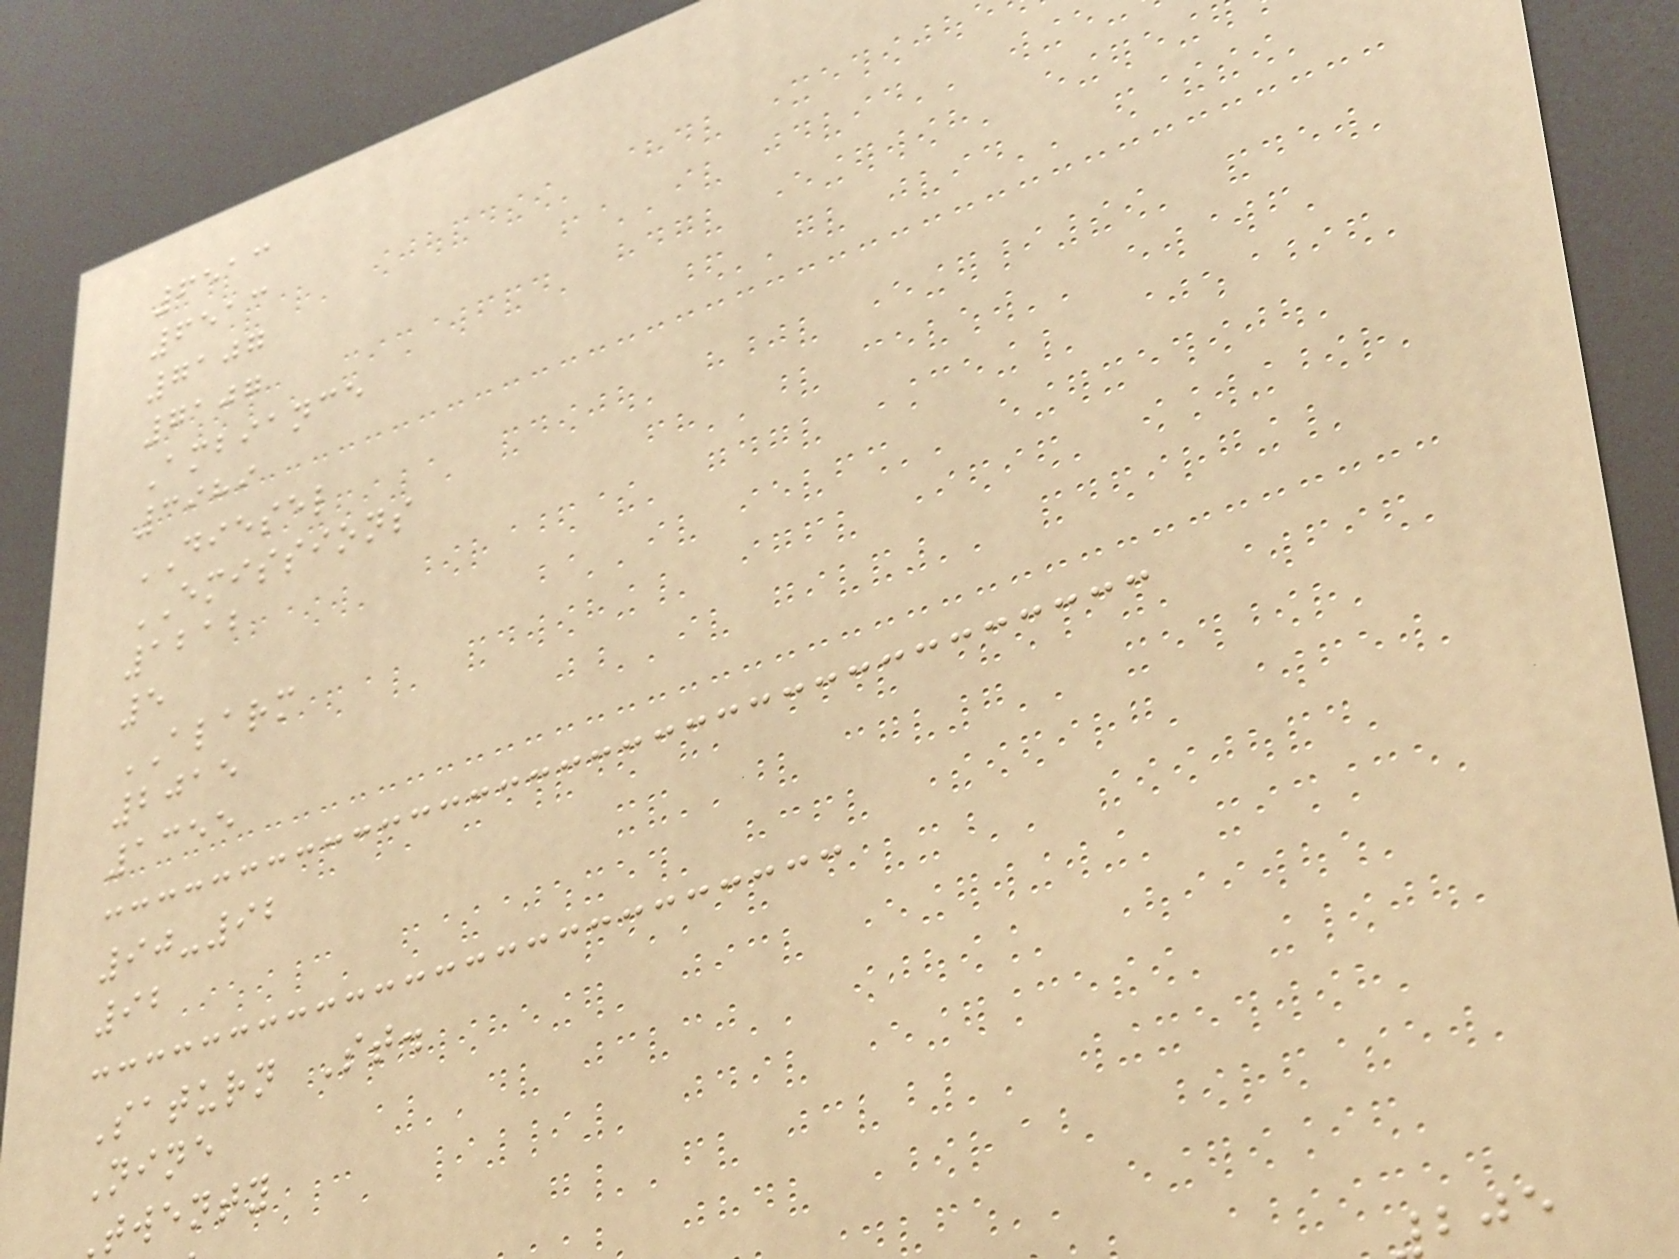6513
6513
7107
7107
Ambiance
3989
DIESEL
EMISSIONS
1212
5
ALARM
2015
1355
90-92
92
Saturn St.
Nine
twenty
